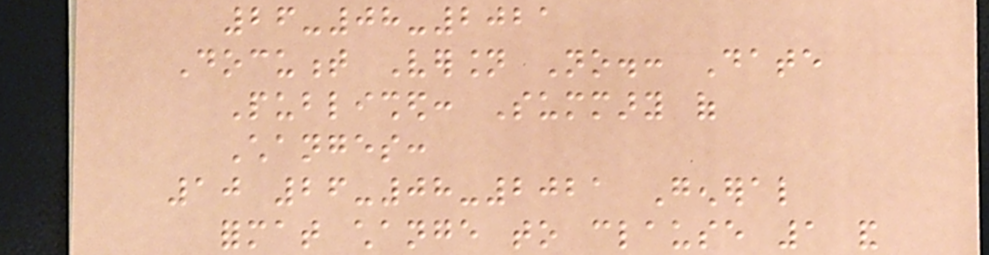26-08-2021
Document Version No.: Date
Published: Summary of
Changes:
10 26-08-2021 General
format change to clause 1 and
